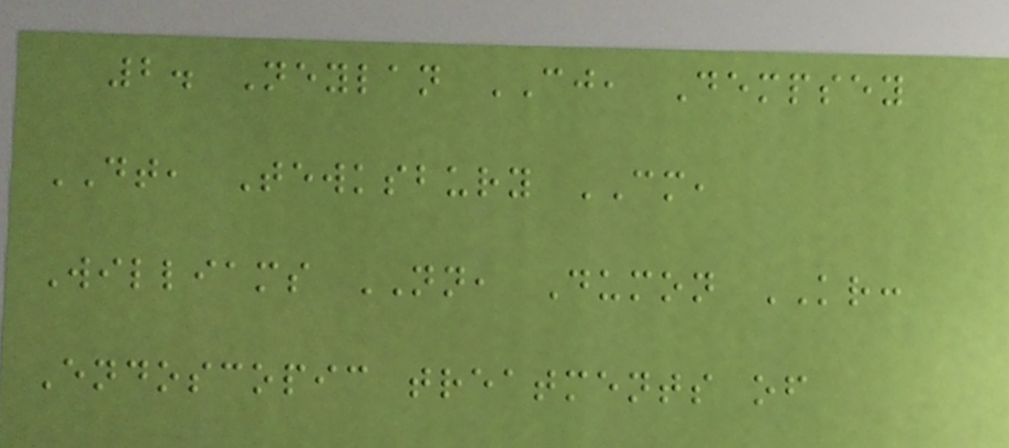2. Neylan CJ, Dempsey
DT, Tewksbury CM,
Williams NN, Dumon KR:
Endoscopic treatments of
